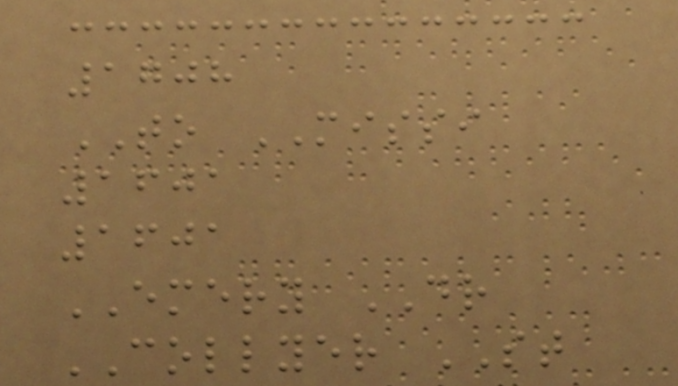1708
TO MISSI
1601
1601
EMERY DR
COLLYER ST
